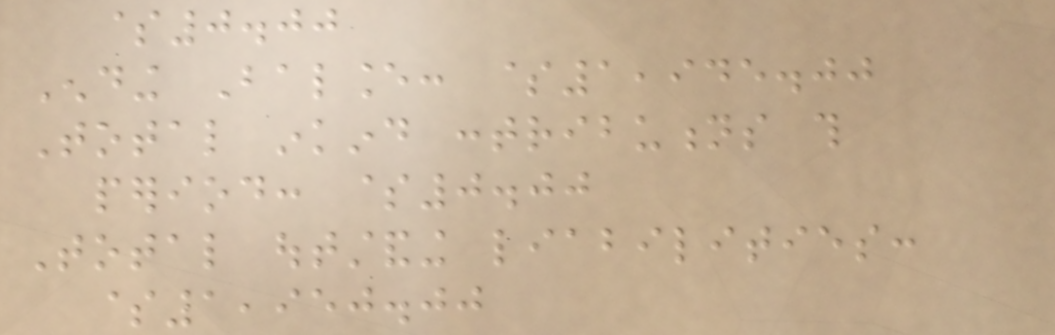$0.00
Ending Balance: $1,945.00
Total inkind contributions this
period: $0.00
Total outstanding liabilities:
$1,950.00
